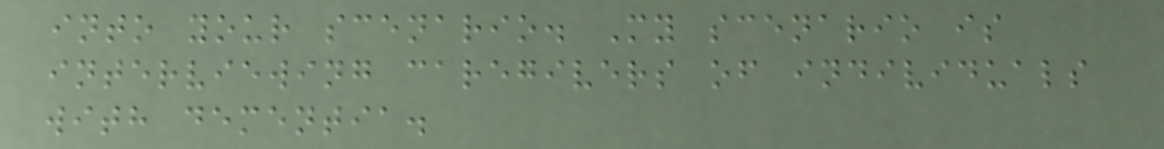into your scenario. My scenario is
interviewing caregivers of individuals
with dementia.
